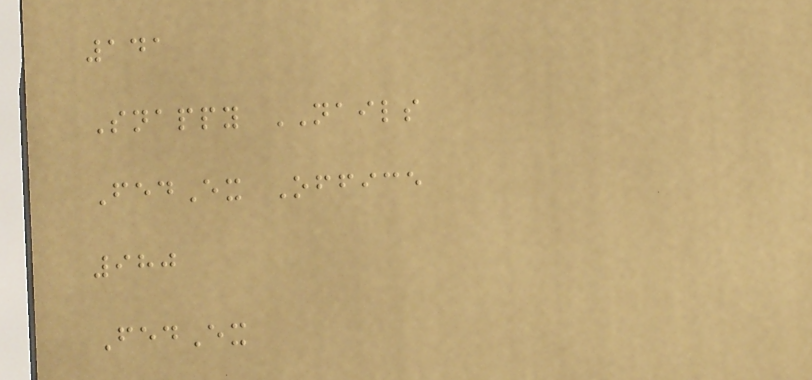141
Snappy NAILS
FedEx Office
980
FedEx
